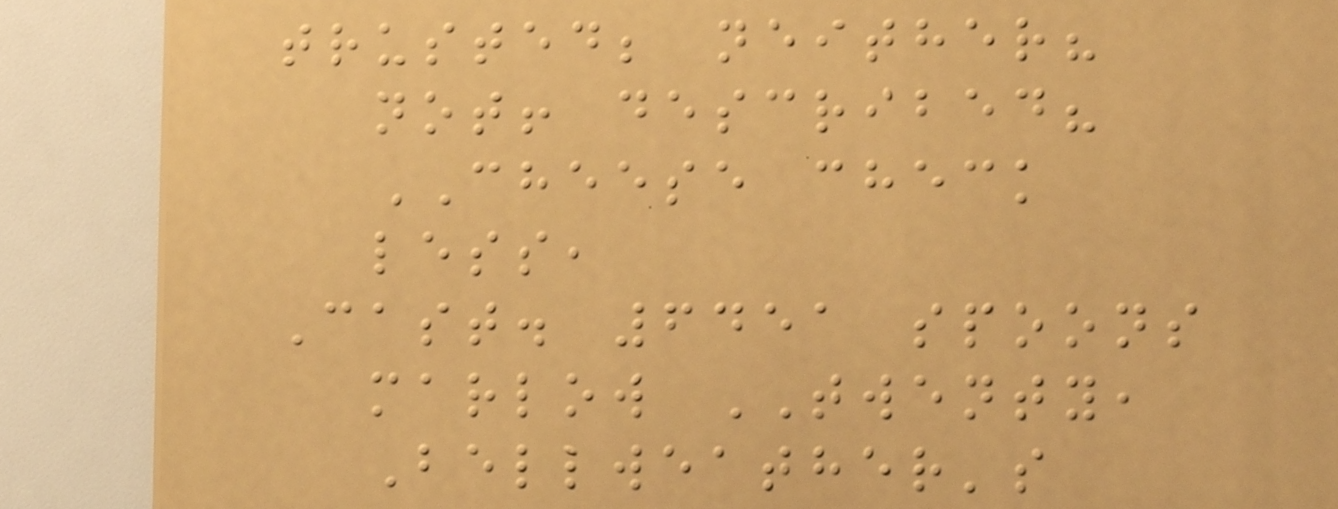trusted; neither?
not! described?
CHEESE check
less,
Cast. 6451 spoons
marlow TWENTY,
Bellweather's
